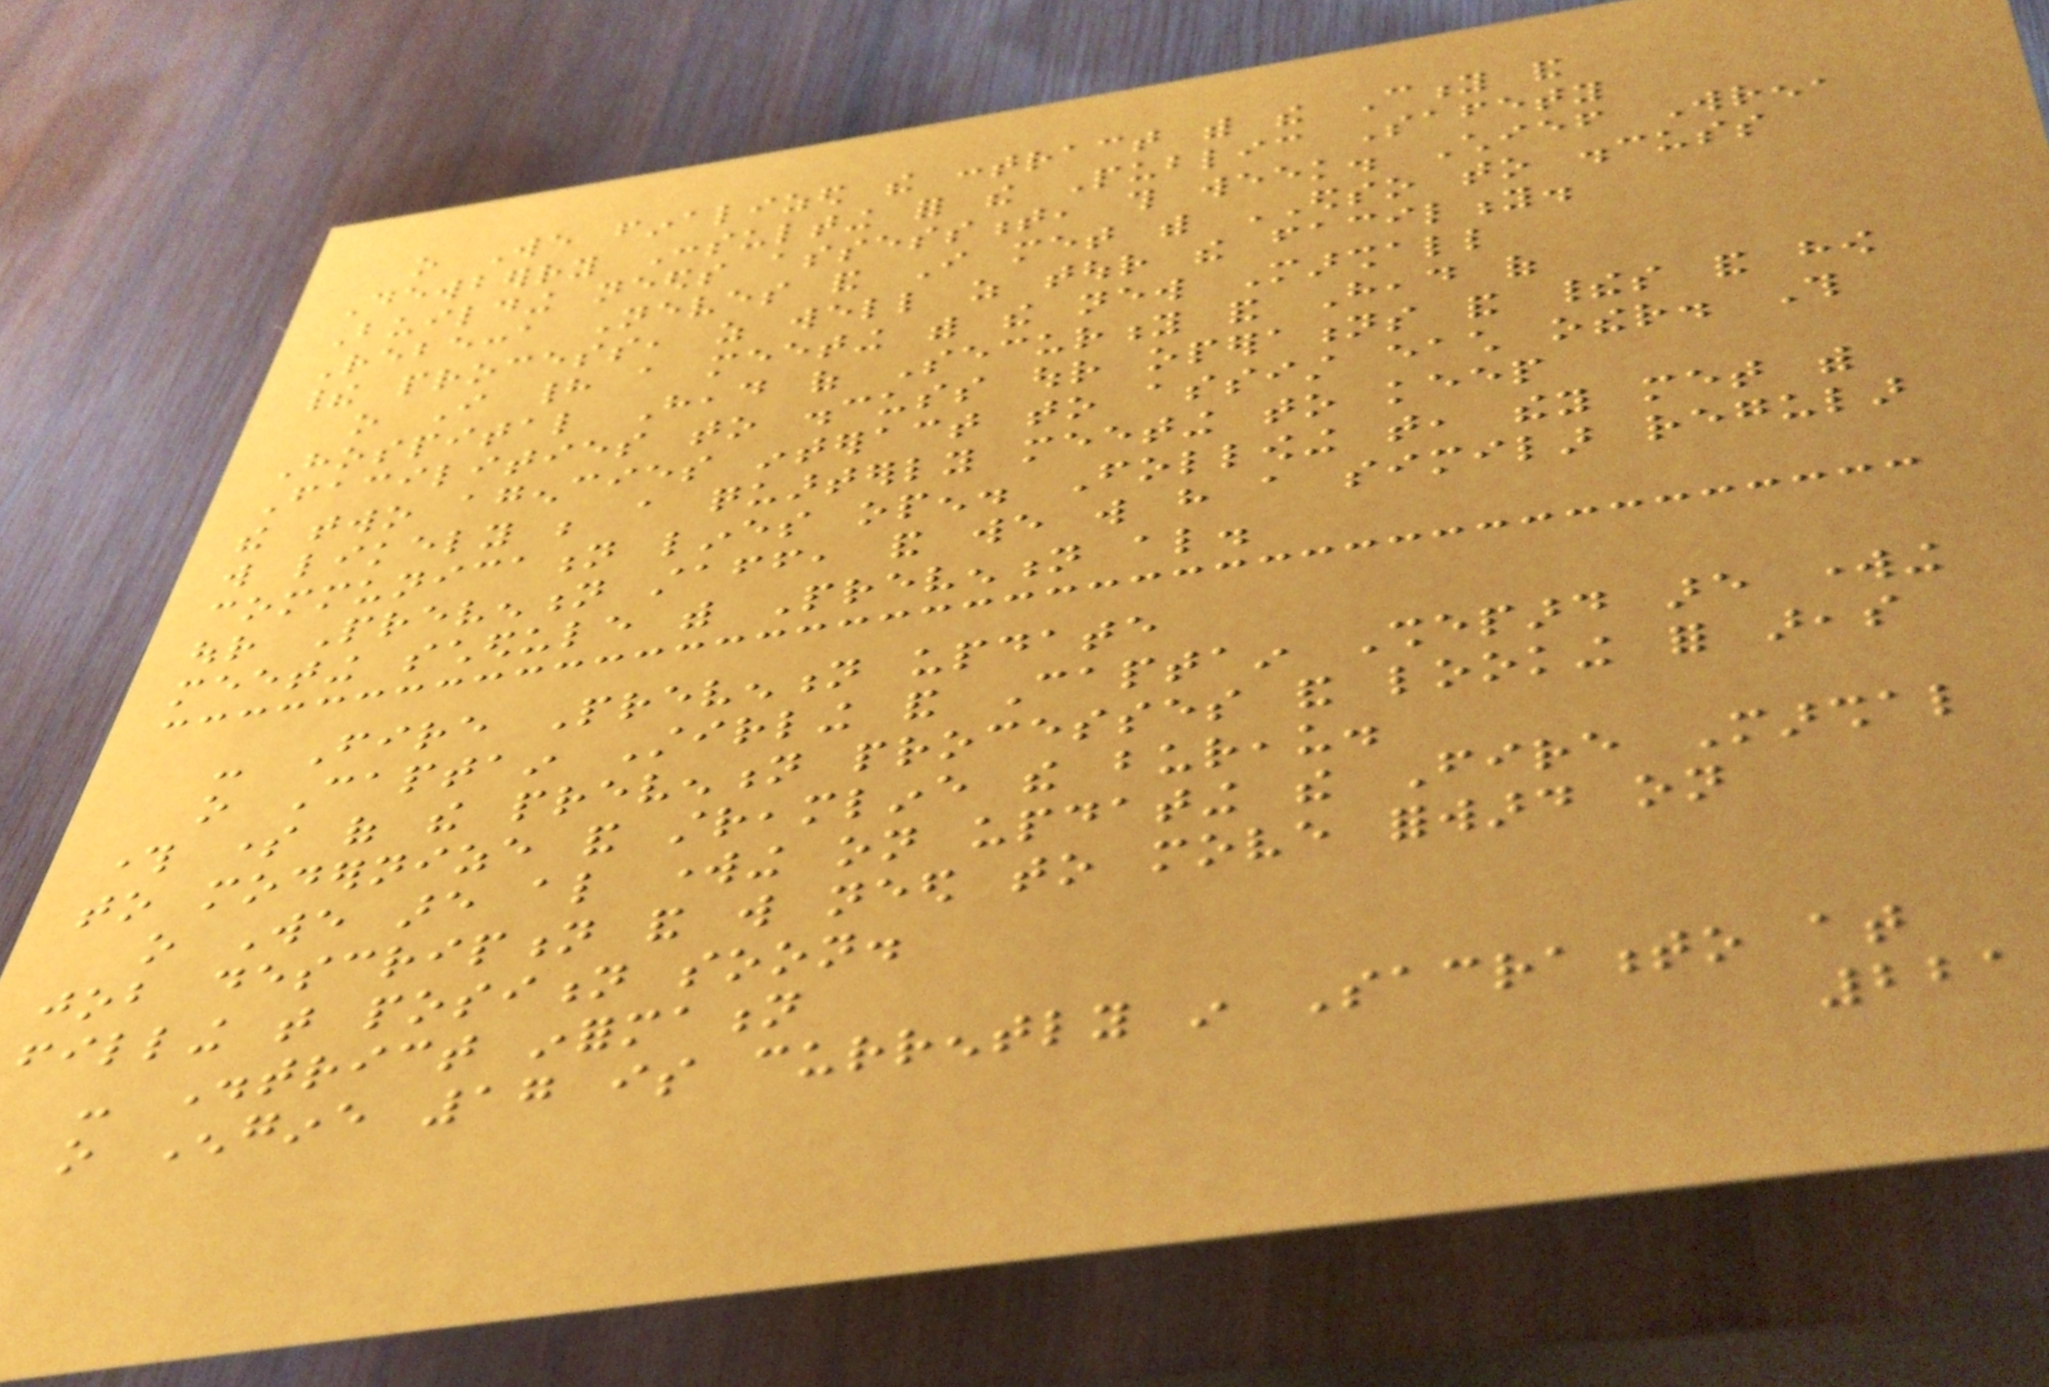o We finalized the contract with the City and
Dewberry Consulting for the Public Safety
Building needs assessment, this week. Chief Wren,
Rebecca Neves and I met with EDSO to discuss
their process, as well as tour the facility.
o I had a meeting with the new Marshall
Hospital Head of Security and Head of
Facilities to discuss our operations and theirs and how
the two agencies interact to assist each other. This
will likely be a quarterly meeting to keep
communication lines open. Following that, they met with
our Prevention staff, and we will have a similar regular
meeting schedule with Prevention also.
- Fire Prevention update
o Captain Stirling and Captain Shepard are working
through some of the prevention processes and looking for areas
to modernize and streamline the bureau.
o We are also working on updating the Fire Marshal
job description and will need to move forward on
filling that position soon.
- District information
o Engine 17 is currently in Sacramento at
221
